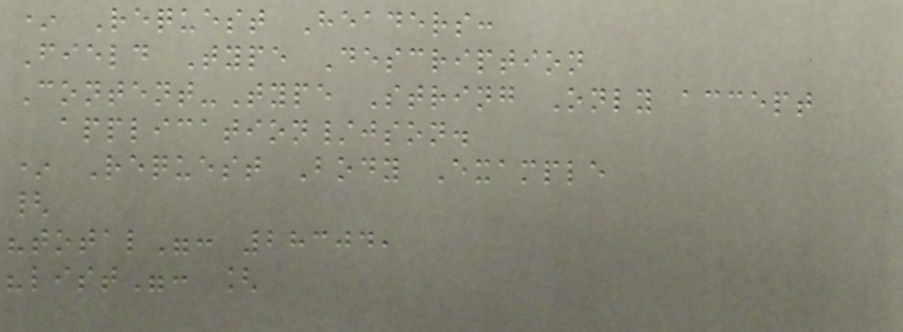* Request Headers:
Field Type Description
Content-Type String Only accept
application/json.
* Request Body Example
{
"total": 28304,
"list": [
